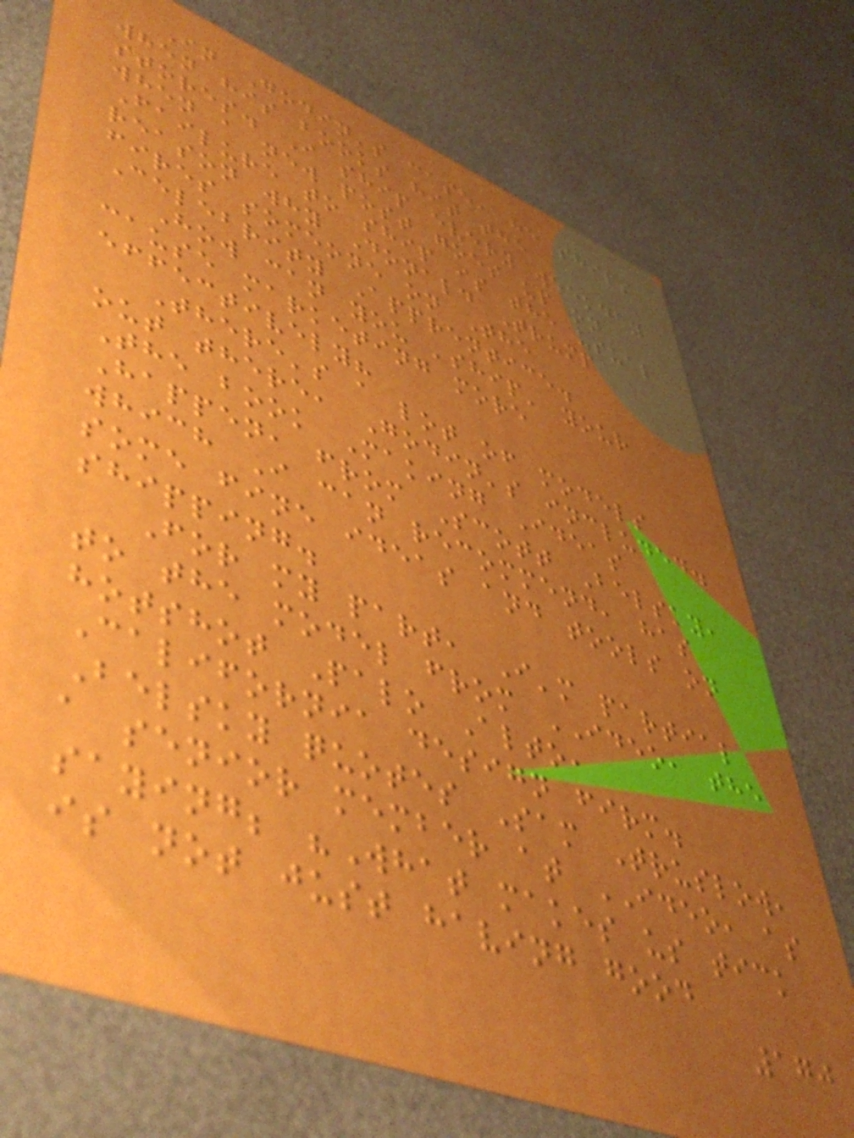In Godin's case, he ships
when his books hit the
stores. I ship every weekday
when a new post goes up on
Failure to ship is the usual
reason why Donald Trump
fires someone on The
Celebrity Apprentice.
How can you 'ship' your
cause marketing more
effectively?
There's a lot of models
out there, Godin's included.
The book Making Ideas
Happen, from Scott Belsky,
which I can recommend, has
some fine ideas and tools on
shipping.
For my part, I'm partial
to the model from IDEO, the
hotshot Palo Alto,
California design firm.
Belsky quotes Sam Truslow,
a senior member at IDEO, as
saying; "What makes us tick
is not just having good
170
